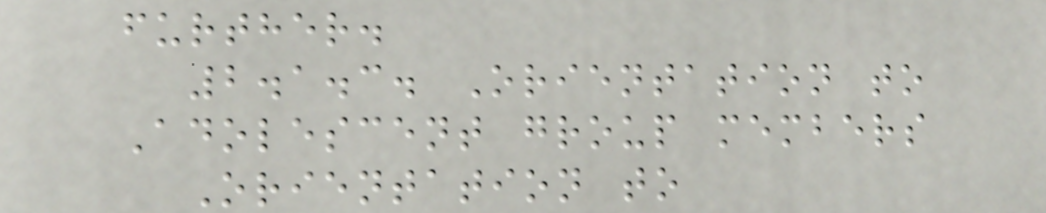further.
2.1.3. Orientation to
Adolescent group members
Orientation to
